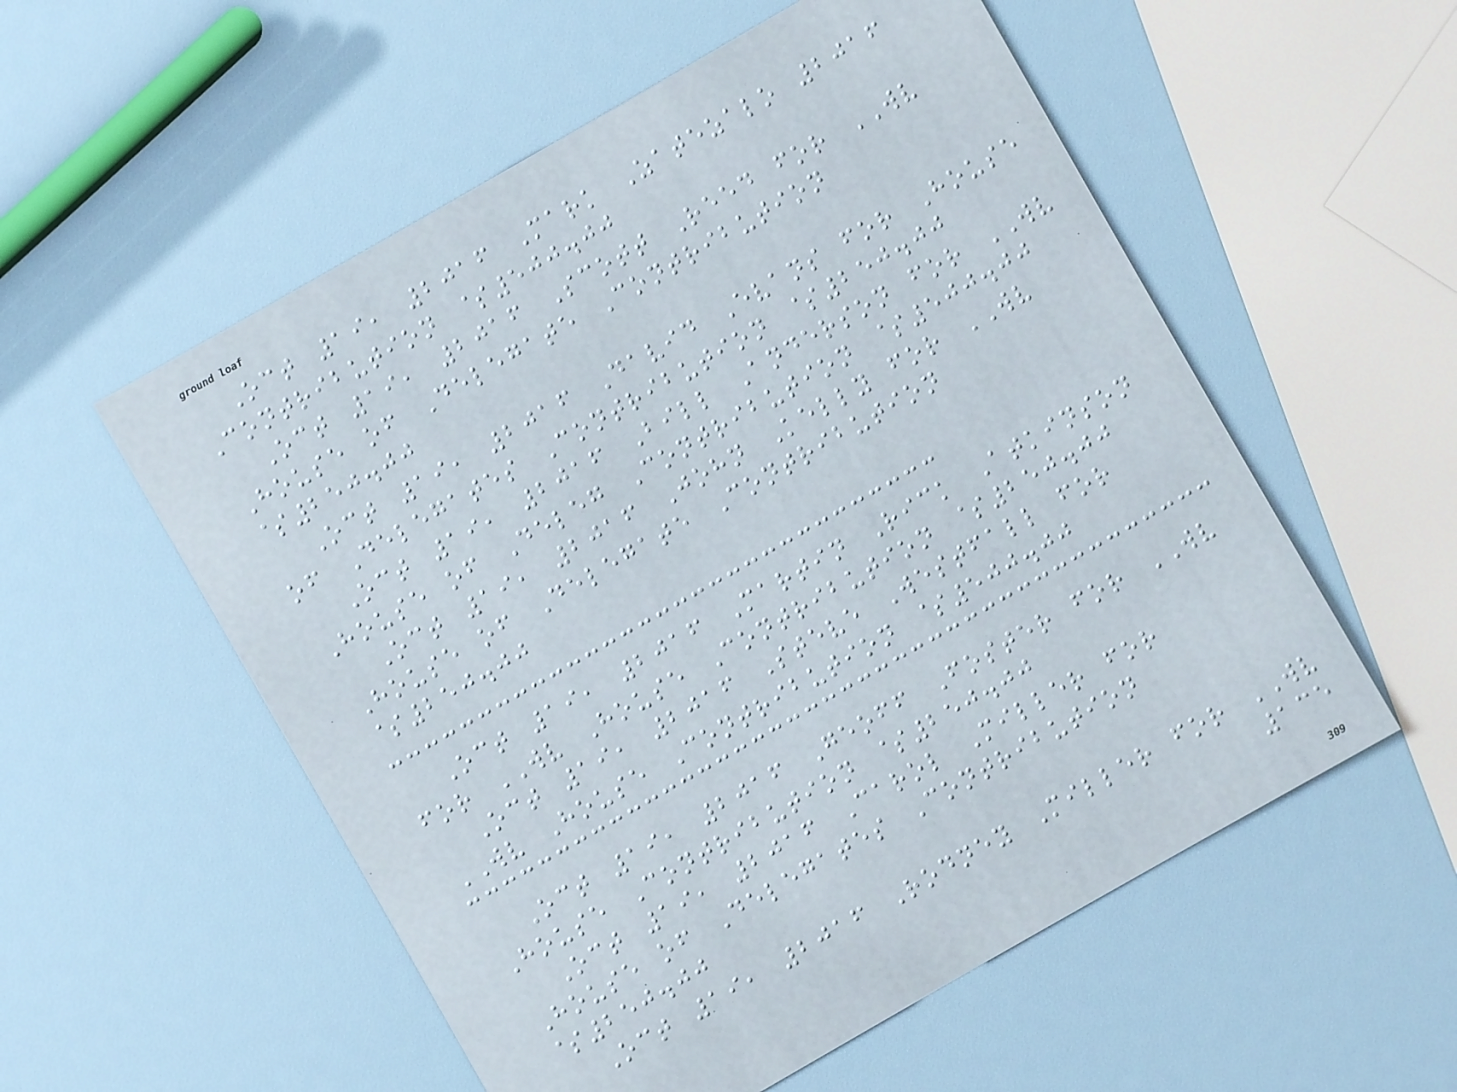Oct 19, 2016 Mark Zatezalo 2016
Contribution $500.00
Oct 19, 2016 Scott Reed for WV
House of Delegate Contribution
$250.00
Oct 19, 2016 David Evans for House
of Delegates Contribution $250.00
Oct 19, 2016 Bill Anderson for WV
House of Deleg Contribution $500.00
Oct 19, 2016 John Kelly for WV
House of Delegate Contribution
$250.00
Oct 19, 2016 Martin Rick Atkinson
for WV House Contribution $250.00
Oct 19, 2016 Steve Westfall for
WV House Contribution $500.00
Oct 19, 2016 Geoff Foster for WV
House Contribution $250.00
Oct 19, 2016 Carol Miller for
House of Delegates Contribution
$250.00
Oct 19, 2016 Rodney Miller for WV
135
